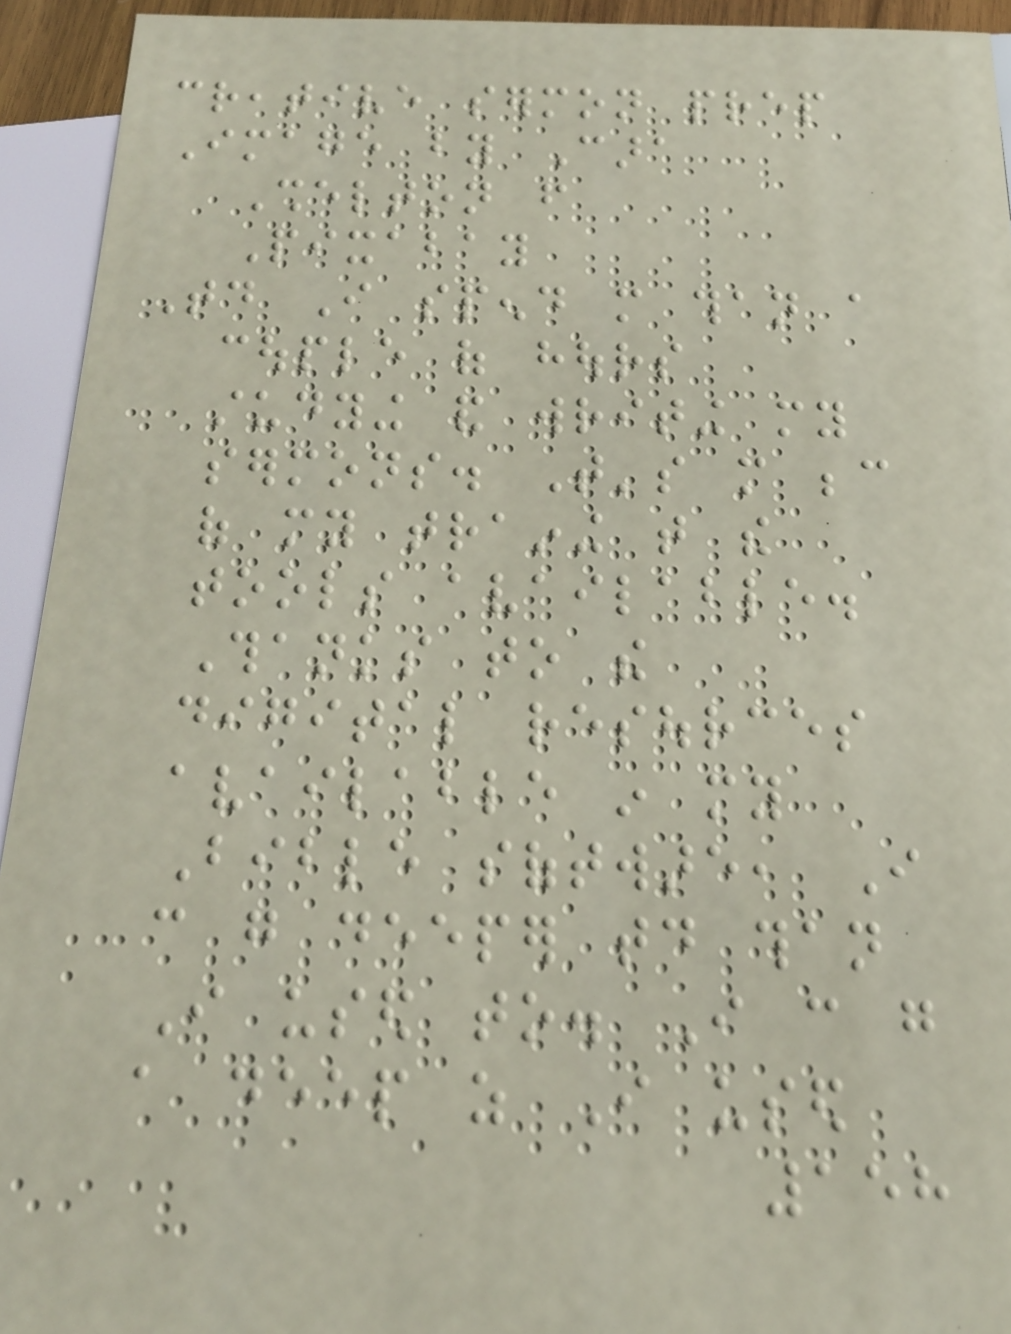creative sermon prep
Image by Cara
Shelton from
Pixabay
Today I spend more than a
couple of hours
studying and writing my
sermons. That's more because
of my training that the
tools available.
Thanks to the
digital resources
available in my
Bible software, I
can go deeper today than
I used to. I can go
a deep as I used
158
